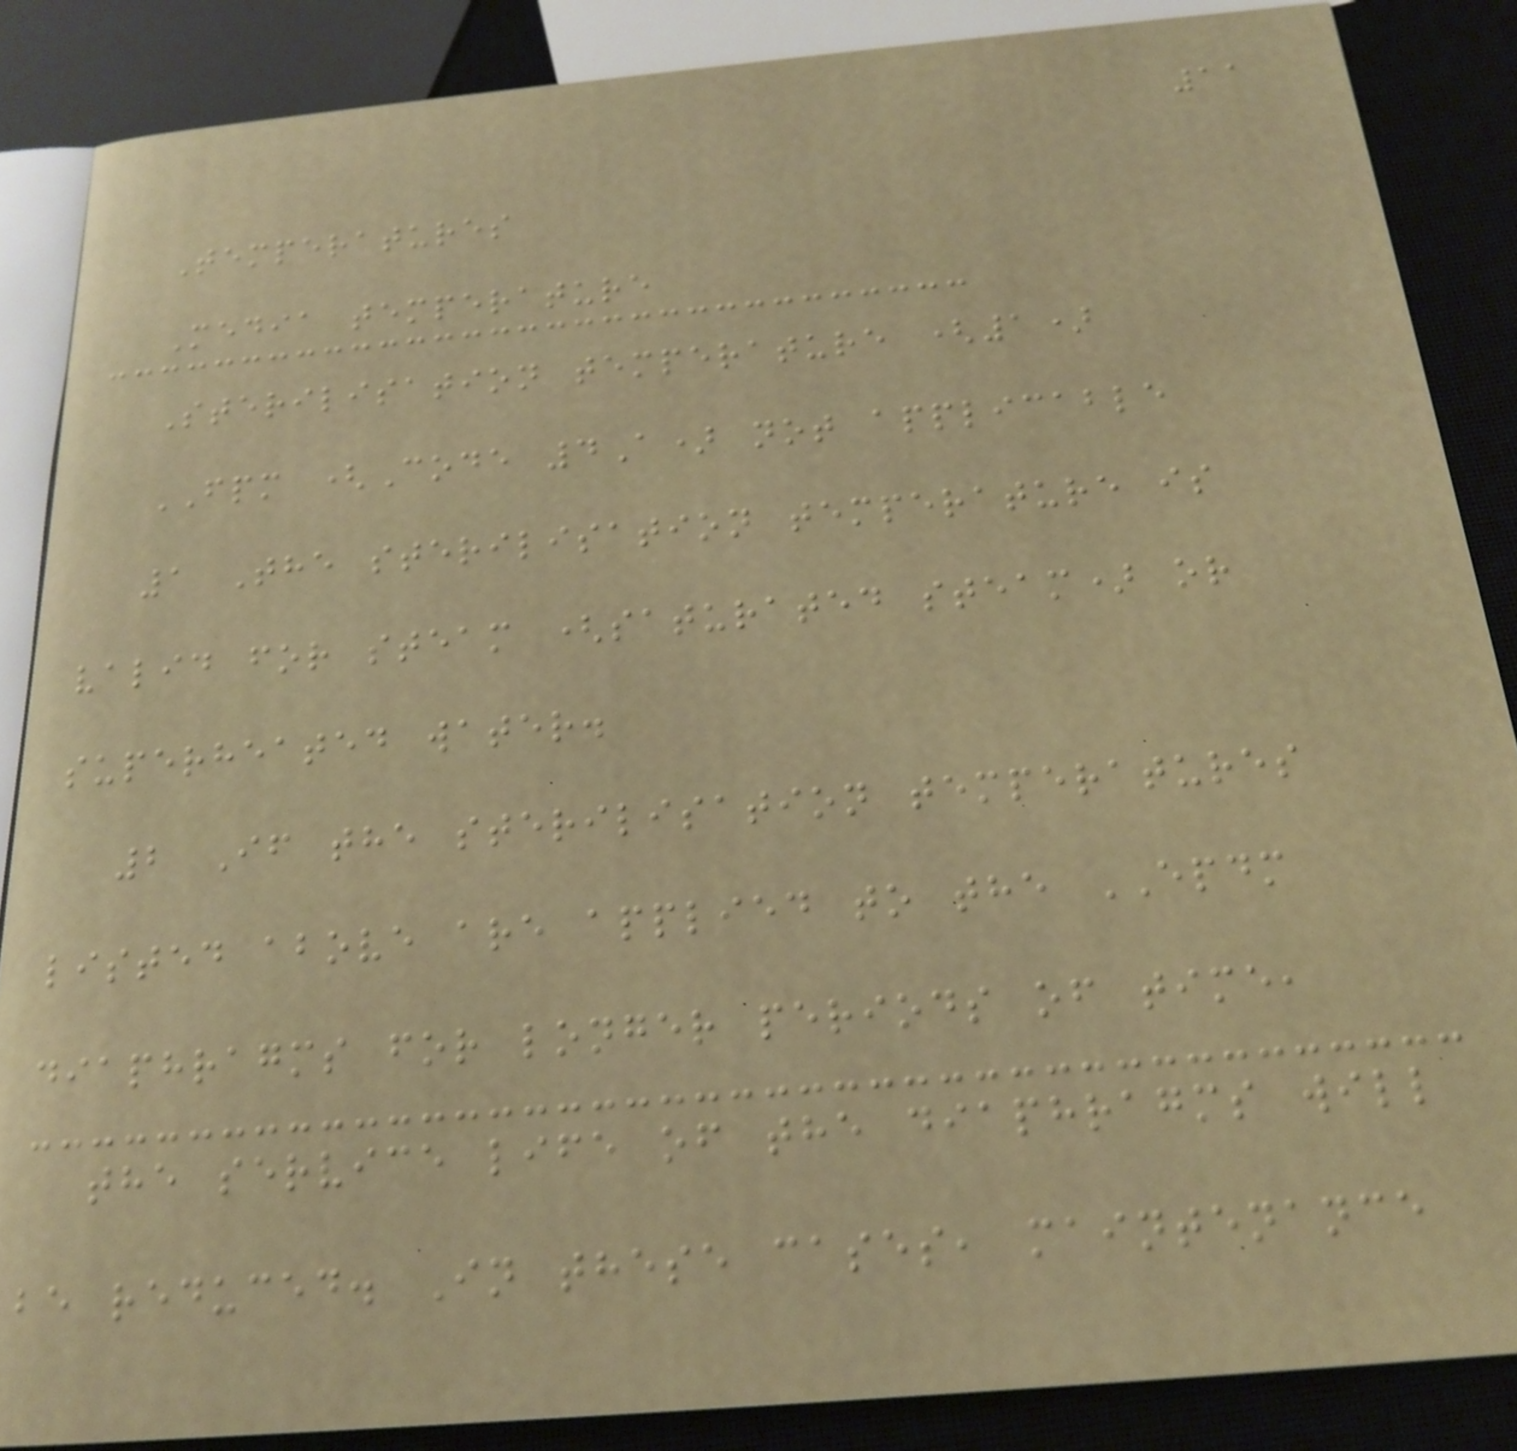11
Temperatures
Media temperature
Sterilisation temperature (1)
FPM (Code 4A) not applicable
1 The sterilisation temperature is
valid for steam (saturated steam) or
superheated water.
2 If the sterilisation temperatures
listed above are applied to the EPDM
diaphragms for longer periods of time,
the service life of the diaphragms will
be reduced. In these cases, maintenance
